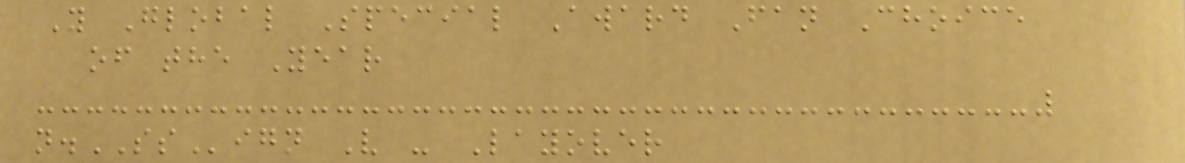Y Global Special Award Fan Choice
of the Year
n.SSign V - Layover
